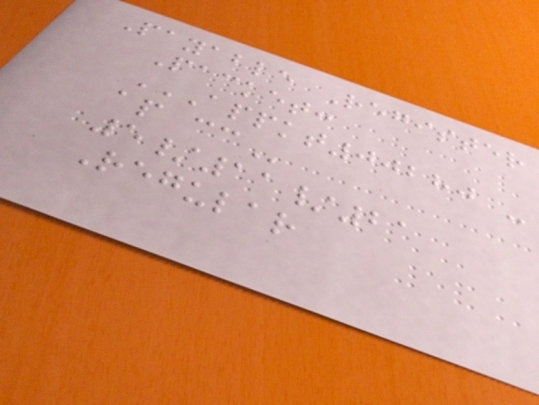Payable Register
Packet:
APPKT00280 -
AP CC
5/11/21
Regular
